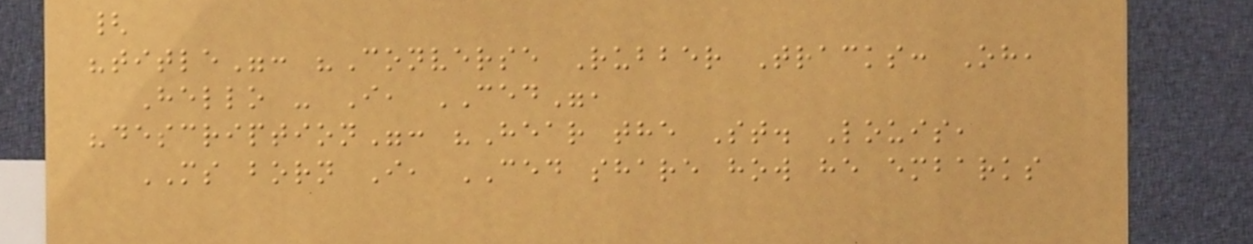{
"title": "Converse Rubber Tracks: Oh,
Hello - I, CED",
"description": "Hear the St. Louis,
MS born I, CED share how he embarks
